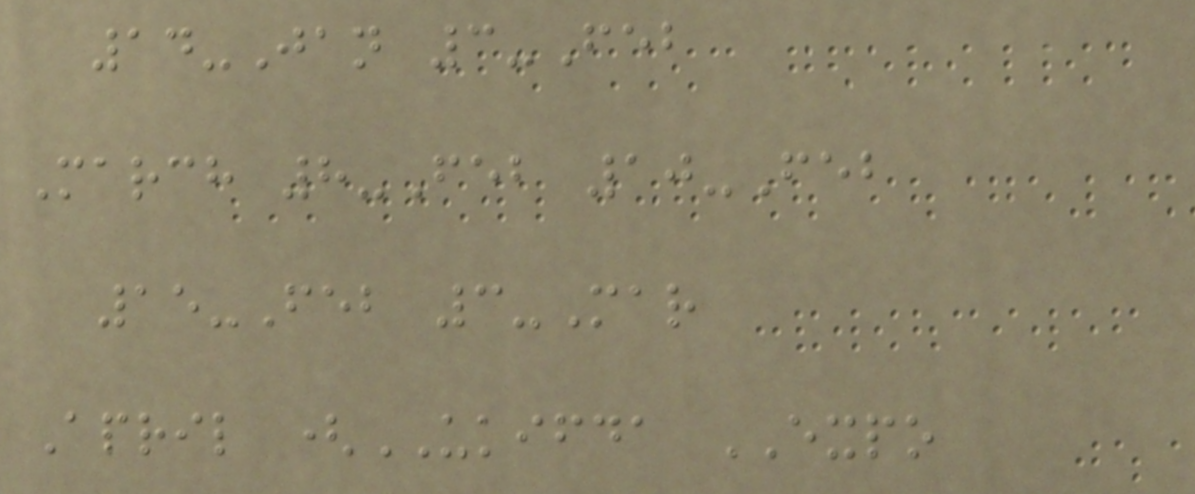14-Jan 3-Feb
March 8-Feb 10-Feb
15-Feb 3-Mar
April (UKIFDA EXPO
